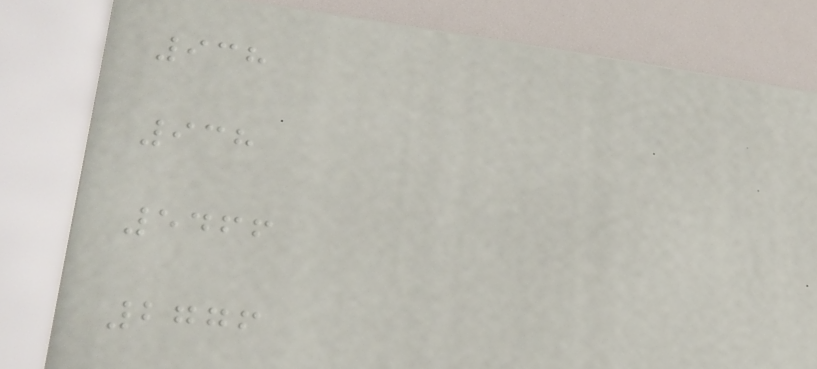938
938
5466
2776
